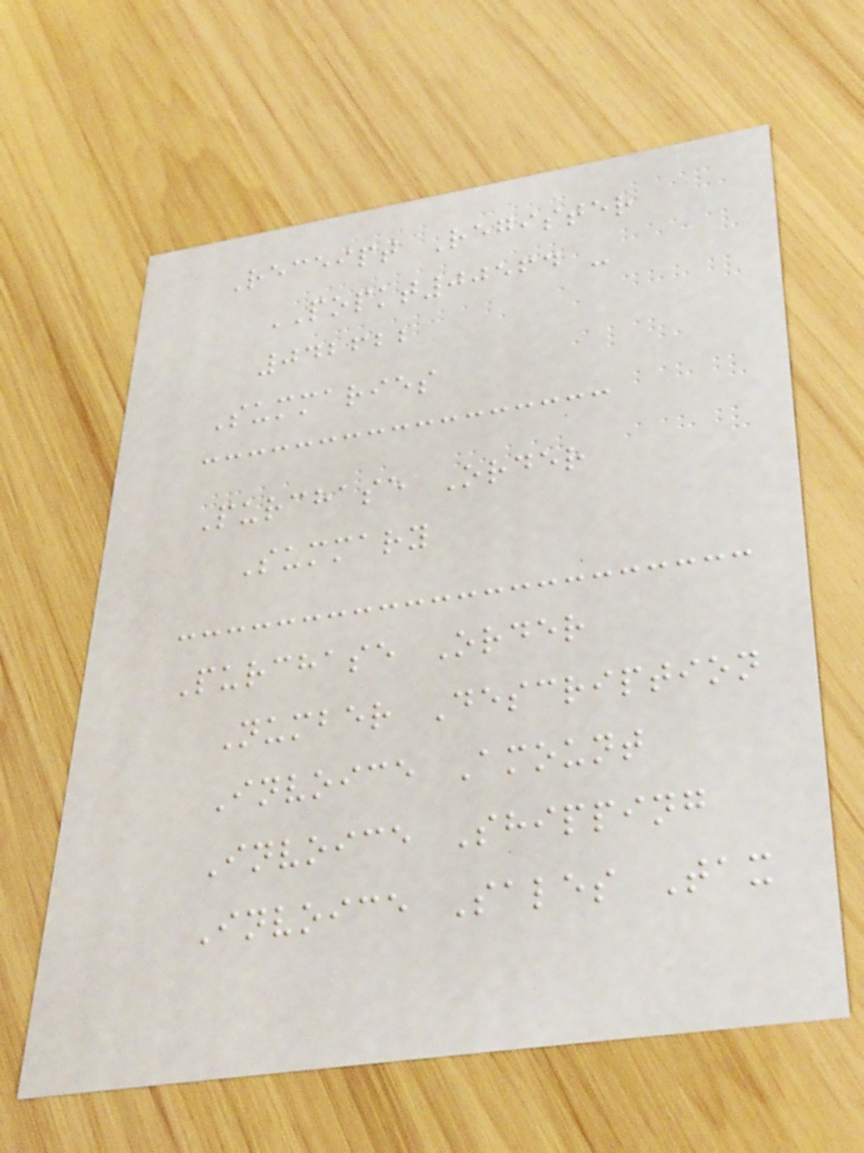Receipt Register
POPKT00564 -
042622
Summaries
Purchase Order
Summary
Purchase Order
Number Description
Invoice Amount
Invoice Shipping
Invoice Sales Tax
